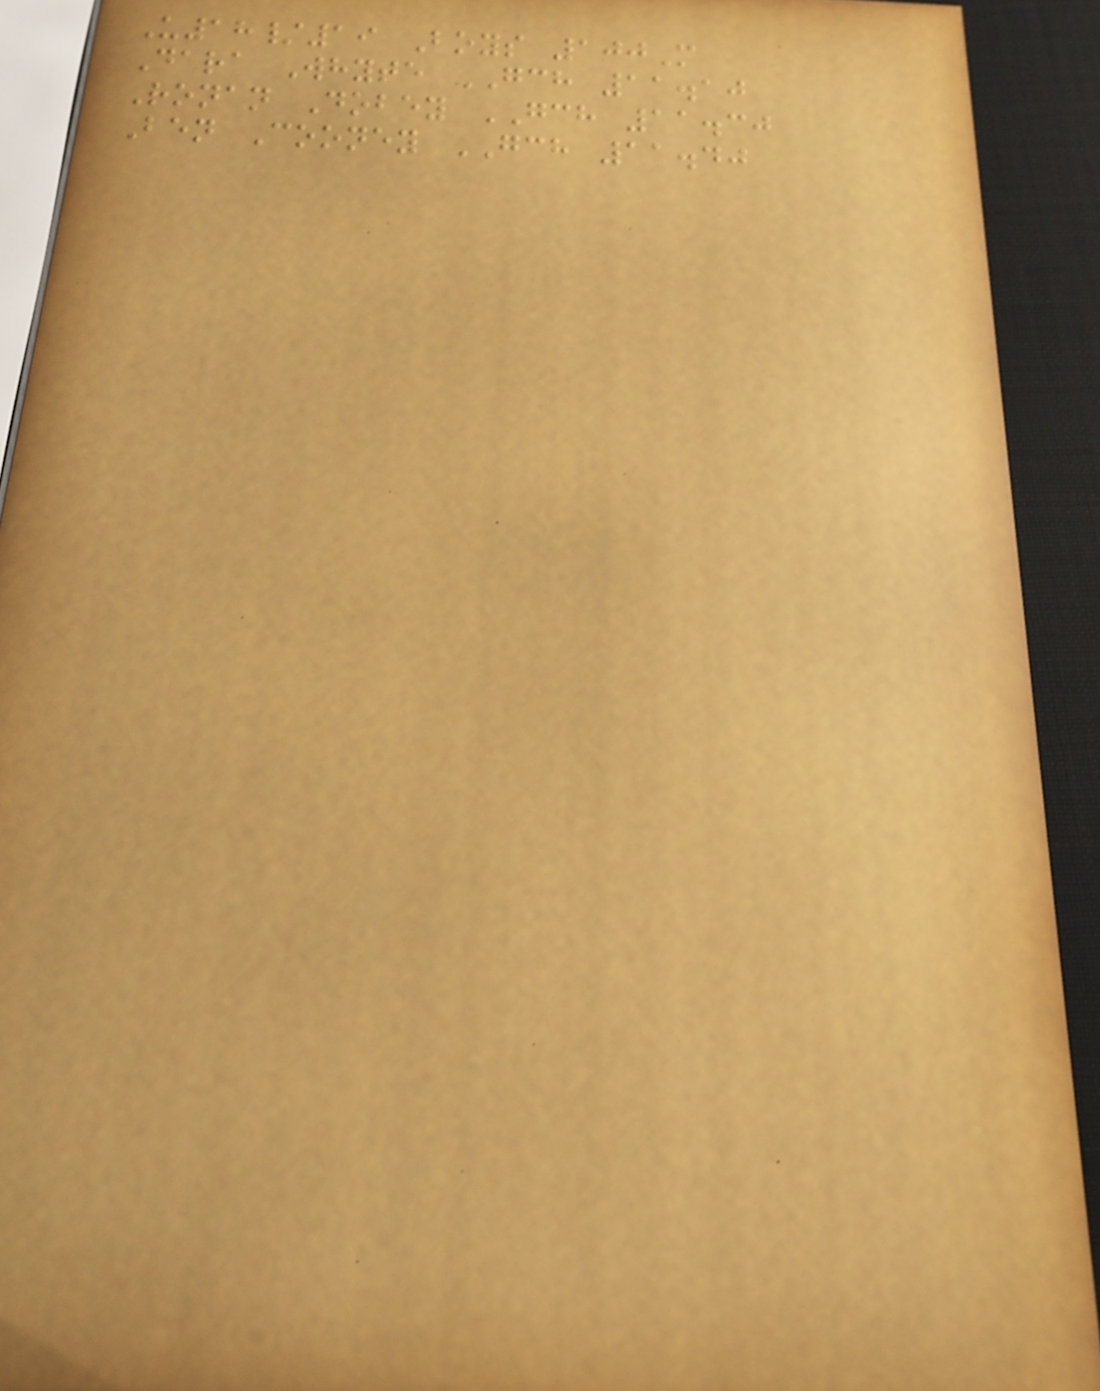U18/19 Boys 100M
Dara Whyte GCH 11.10
Ronan Dobey GCH 11.30
Ben Cooney GCH 11.40
